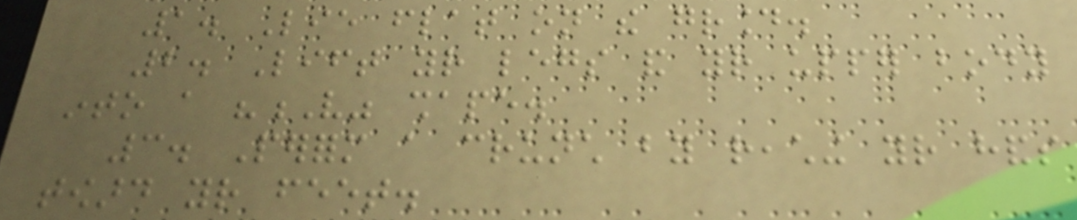1. Lie flat on the ground.
2. Lift your legs and your upper body
into a "V" shape.
3. Perform a crunch by reaching your hands
toward your feet.
